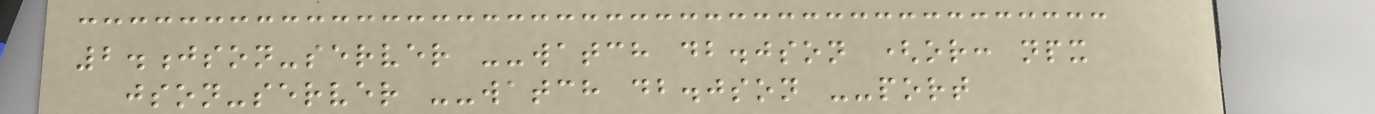2.json-server --watch db.json (or: npx
json-server --watch db.json --port
